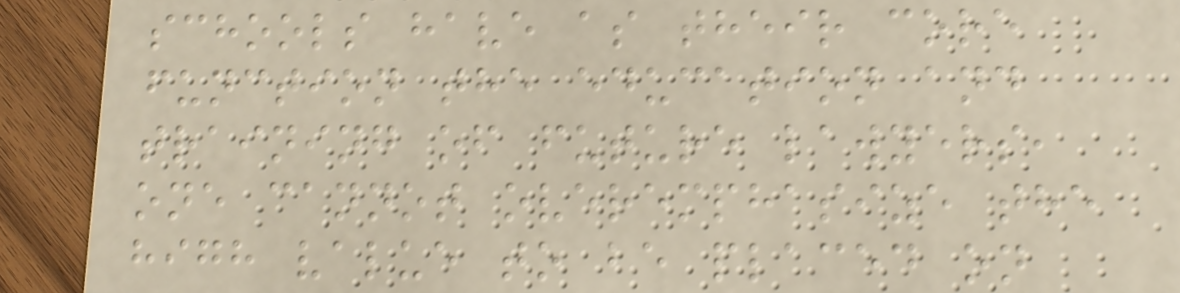schools have as their core
function the education and
training of future lawyers,
one cannot overemphasize the
high value to be placed on
